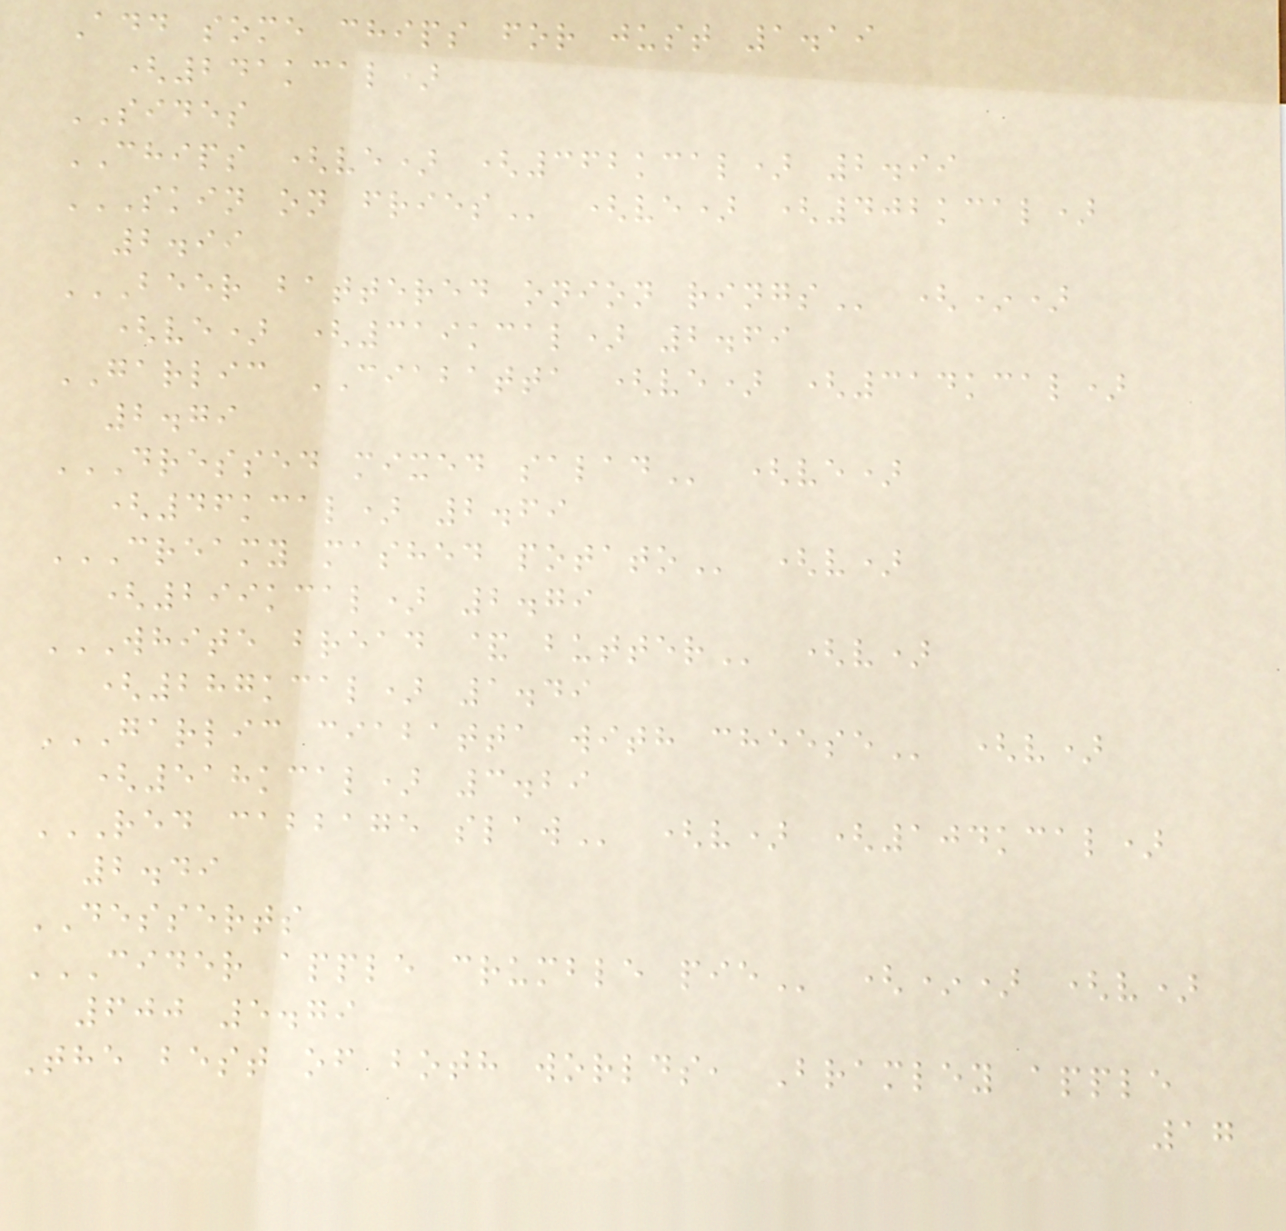Add some chips for just 1.19
(241kcal)
SIDES
CHIPS (ve) (362kcal) 2.99
SKIN ON FRIES (ve) (402kcal)
2.99
BEER BATTERED ONION RINGS (*)
(ve) (319kcal) 2.69
GARLIC CIABATTA (ve) (314kcal)
2.79
DRESSED MIXED SALAD (ve)
(46kcal) 2.69
CREAMY MASHED POTATO (v)
(299kcal) 2.79
WHITE BREAD & BUTTER (v)
(287kcal) 1.49
GARLIC CIABATTA WITH CHEESE (v)
(518kcal) 3.29
RED CABBAGE SLAW (v) (104kcal)
2.49
DESSERTS
CIDER APPLE CRUMBLE PIE (*) (v)
600 5.79
The best of both worlds, Bramley apple
17
